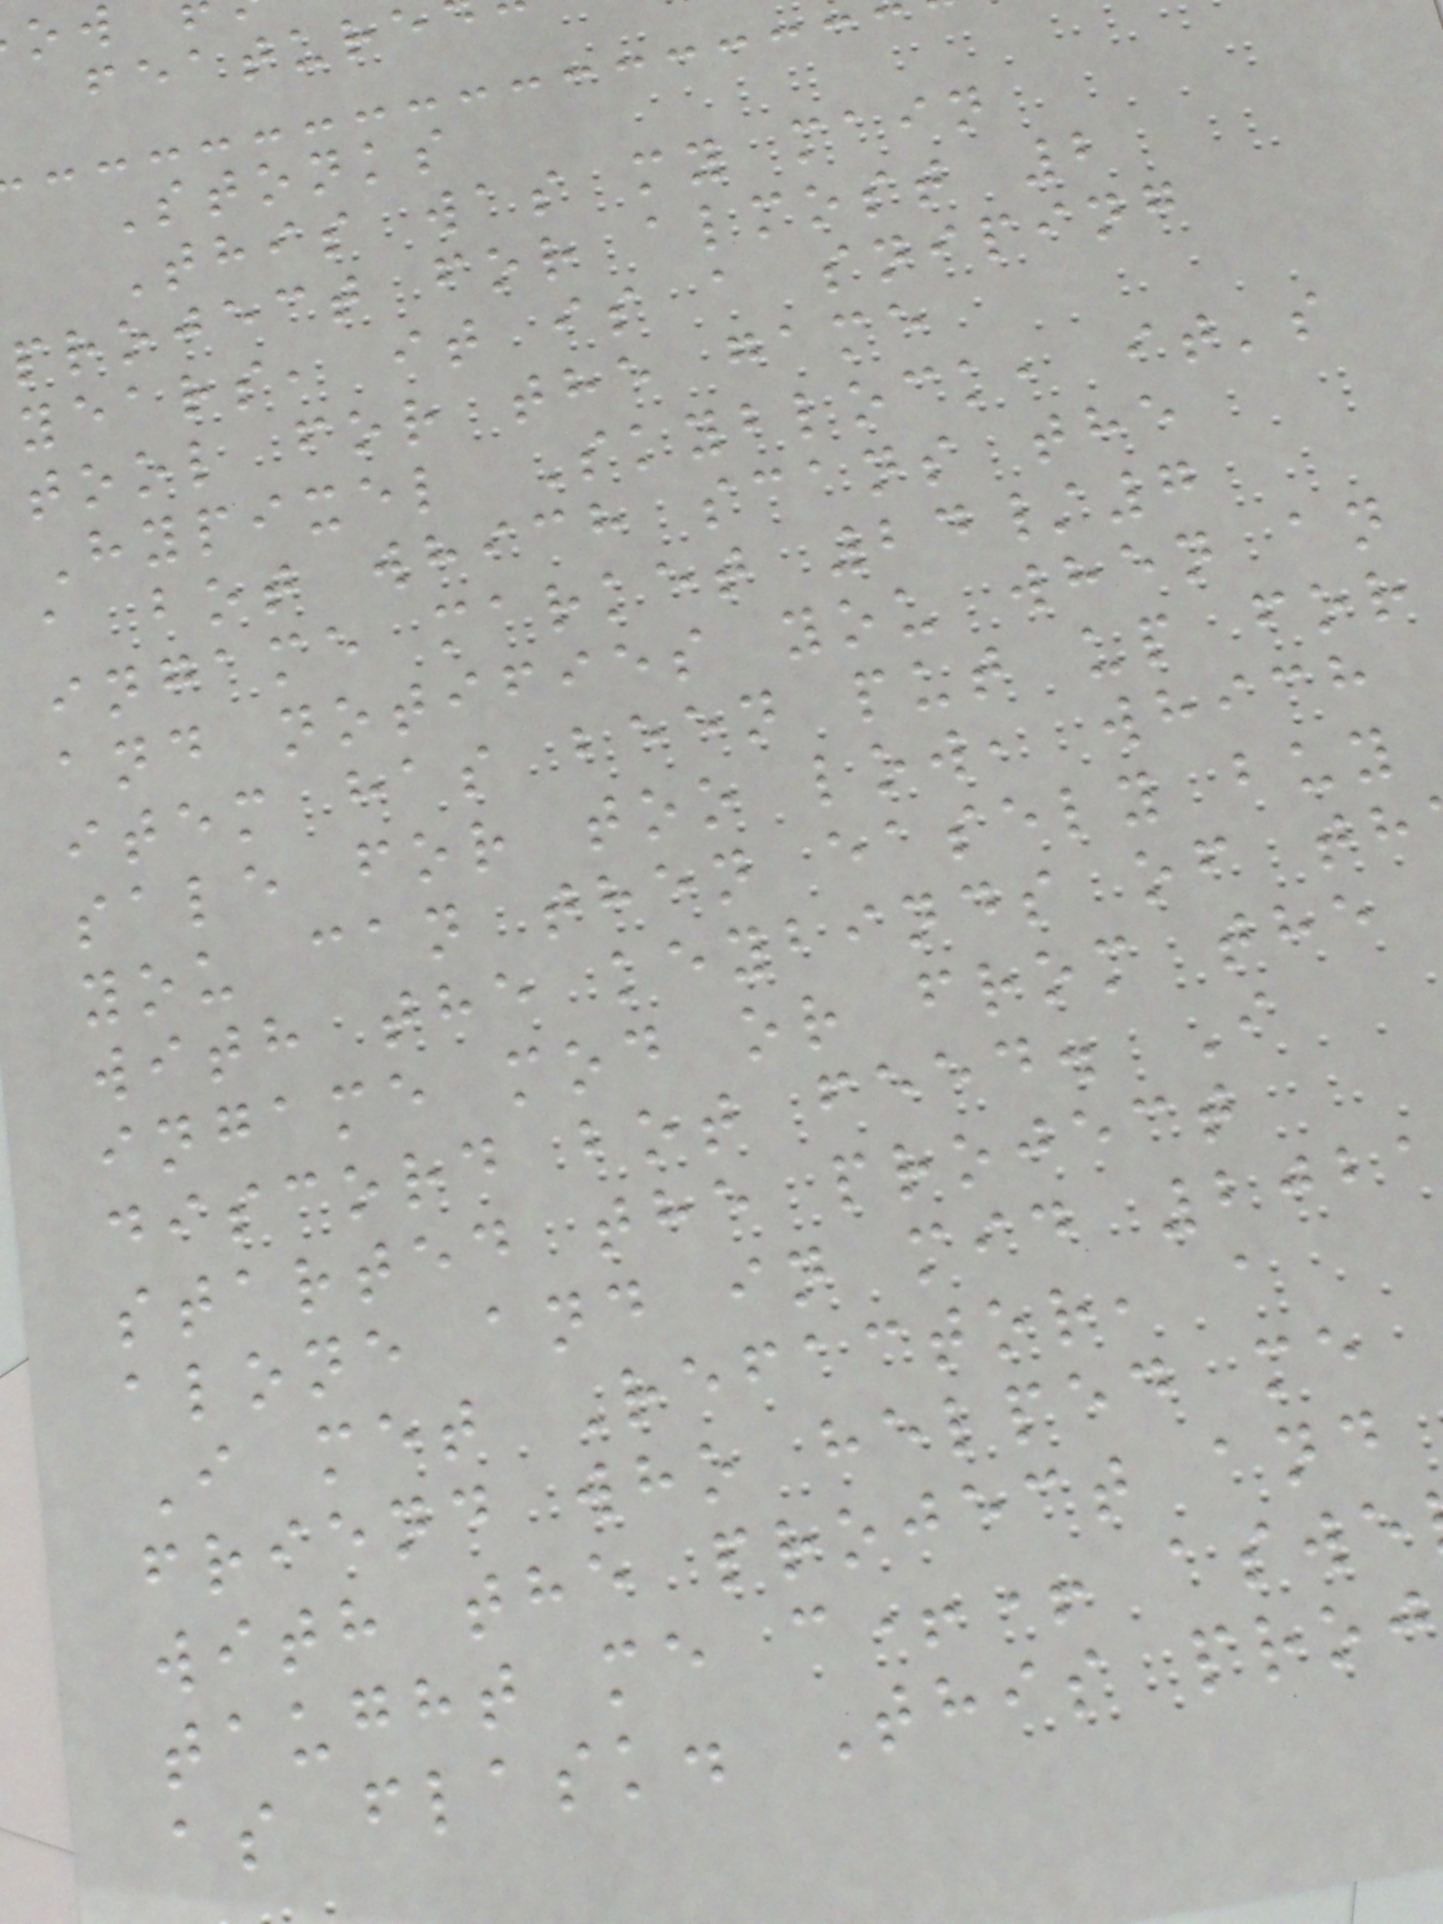feature
Stonks
This was my main
project for almost 2
years, it is a sniping
tool for the game
Hypixel Skyblock, it's
a bot which scans the
ingame market 24/7
and notifies you when an
item has been put up for
sale for too low, which
you can then easely buy
with the keybinds of th
ingame mod or from the
discord bot feed. I
started the project
alone and in mid 2021
I met Refactor, a
friend who helped me
with the project and
taught me c++ aswe
as flask. This proj
